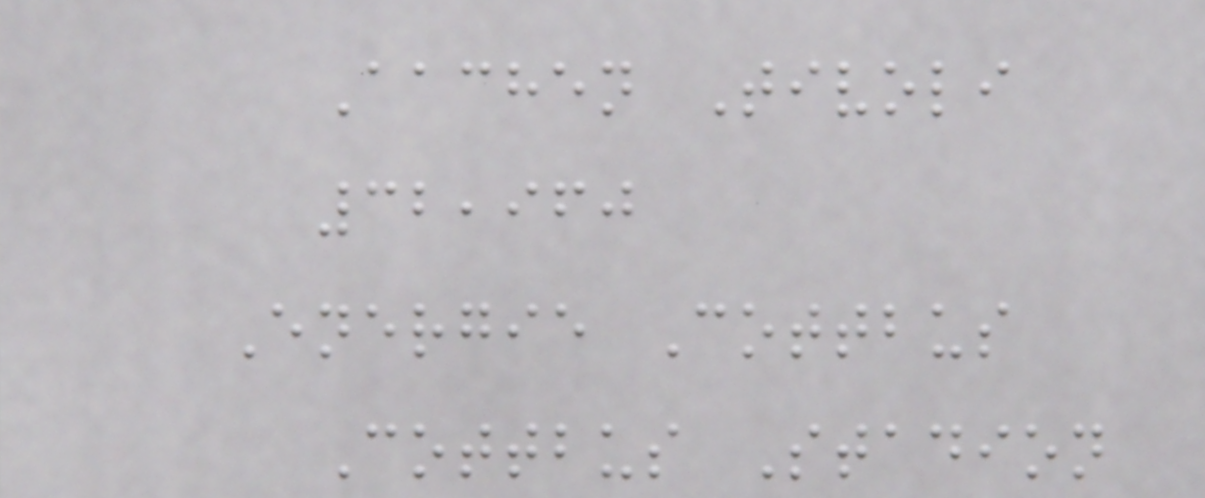Aachen Tivoli
32,960
Energie Cottbus
Cottbus Stadion
